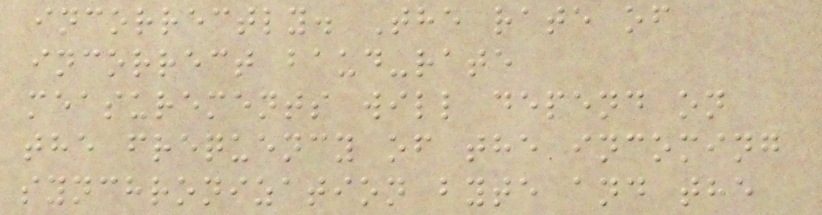incorrectly. The rate of
incorrect baud-rate
measurements will depend on
the frequency of the incoming
synchronization byte and the
